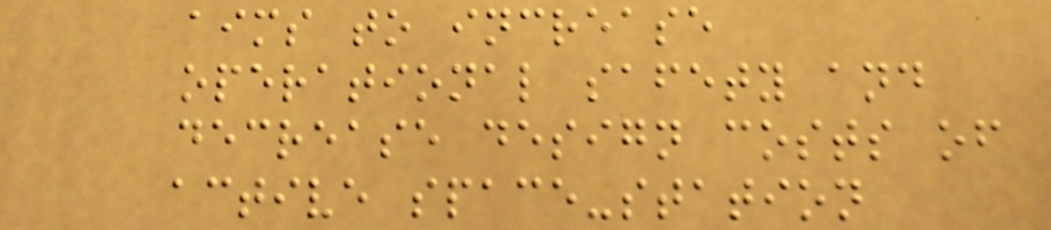aims to increase
operational safety and
decrease design costs of
active space-station
